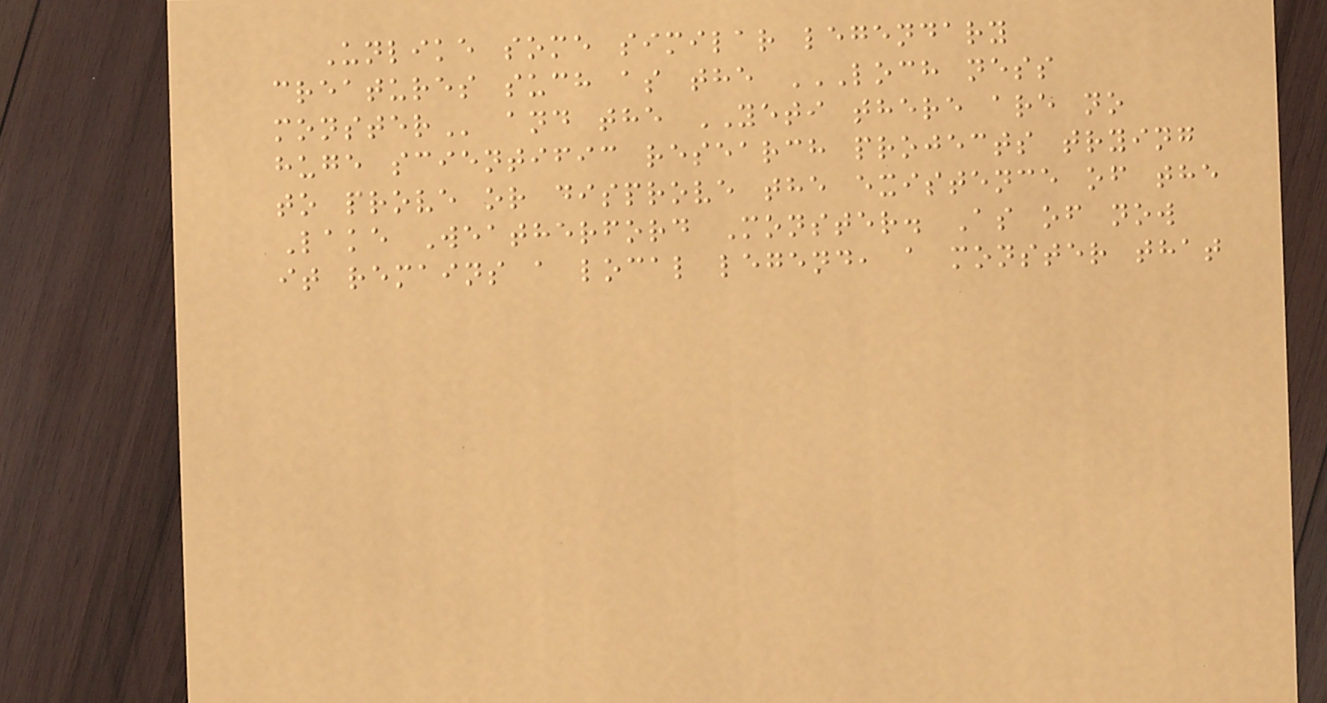Unlike some similar legendary
creatures such as the LOCH NESS
MONSTER and the YETI there are no
huge scientific research projects trying
to prove or disprove the existence of the
Lake Weatherford Monster. As of now
it remains a local legend, a monster that
